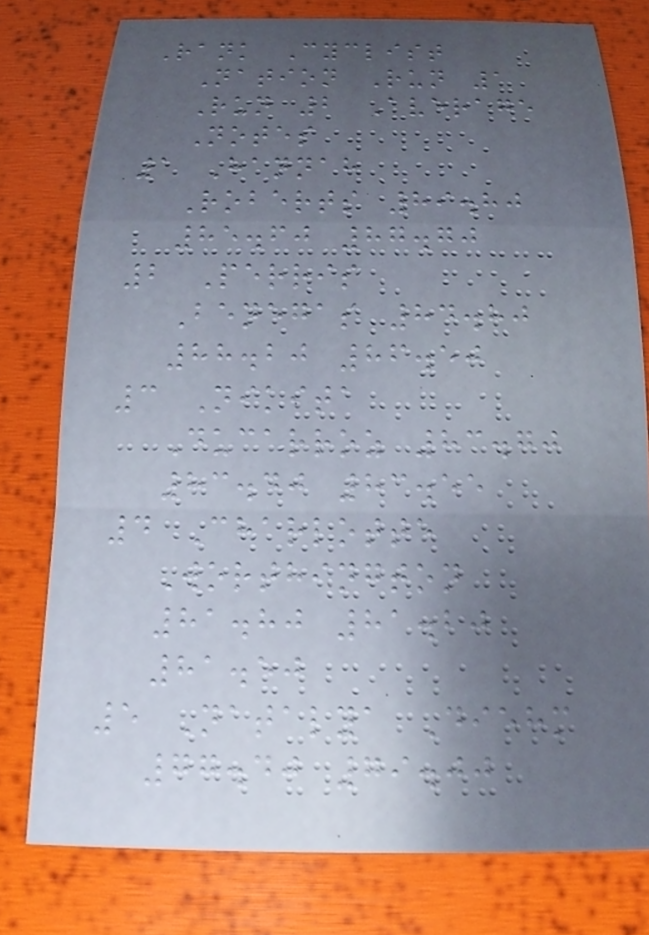Rank Cyclist
Nation Run 1
Run 2 Average
Notes
1 Hannah
Roberts 89.80
85.60 87.70
2 Perris
Benegas 84.80
88.20 86.50
3 Nikita
Ducarroz 83.70
83.40 83.55
4 Charlotte
Worthington
81.80 81.20
81.50
5 Natalya Diehm
77.40 79.00
